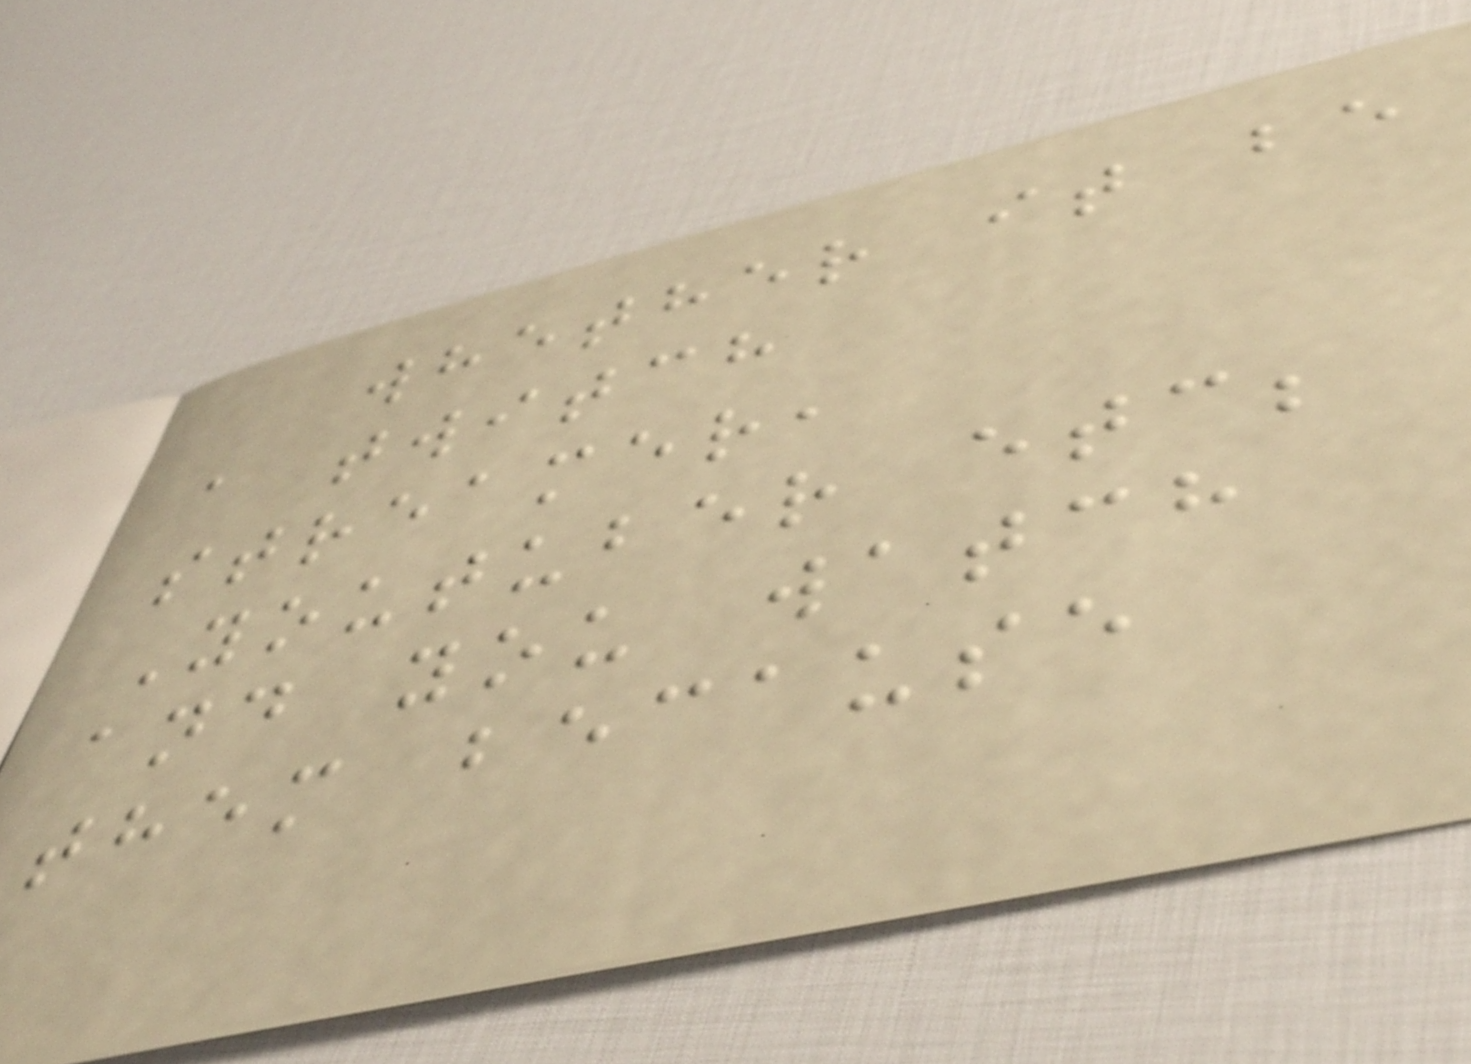whether it be
a twitch
streamer,
Youtuber etc;
and you watch
them because
